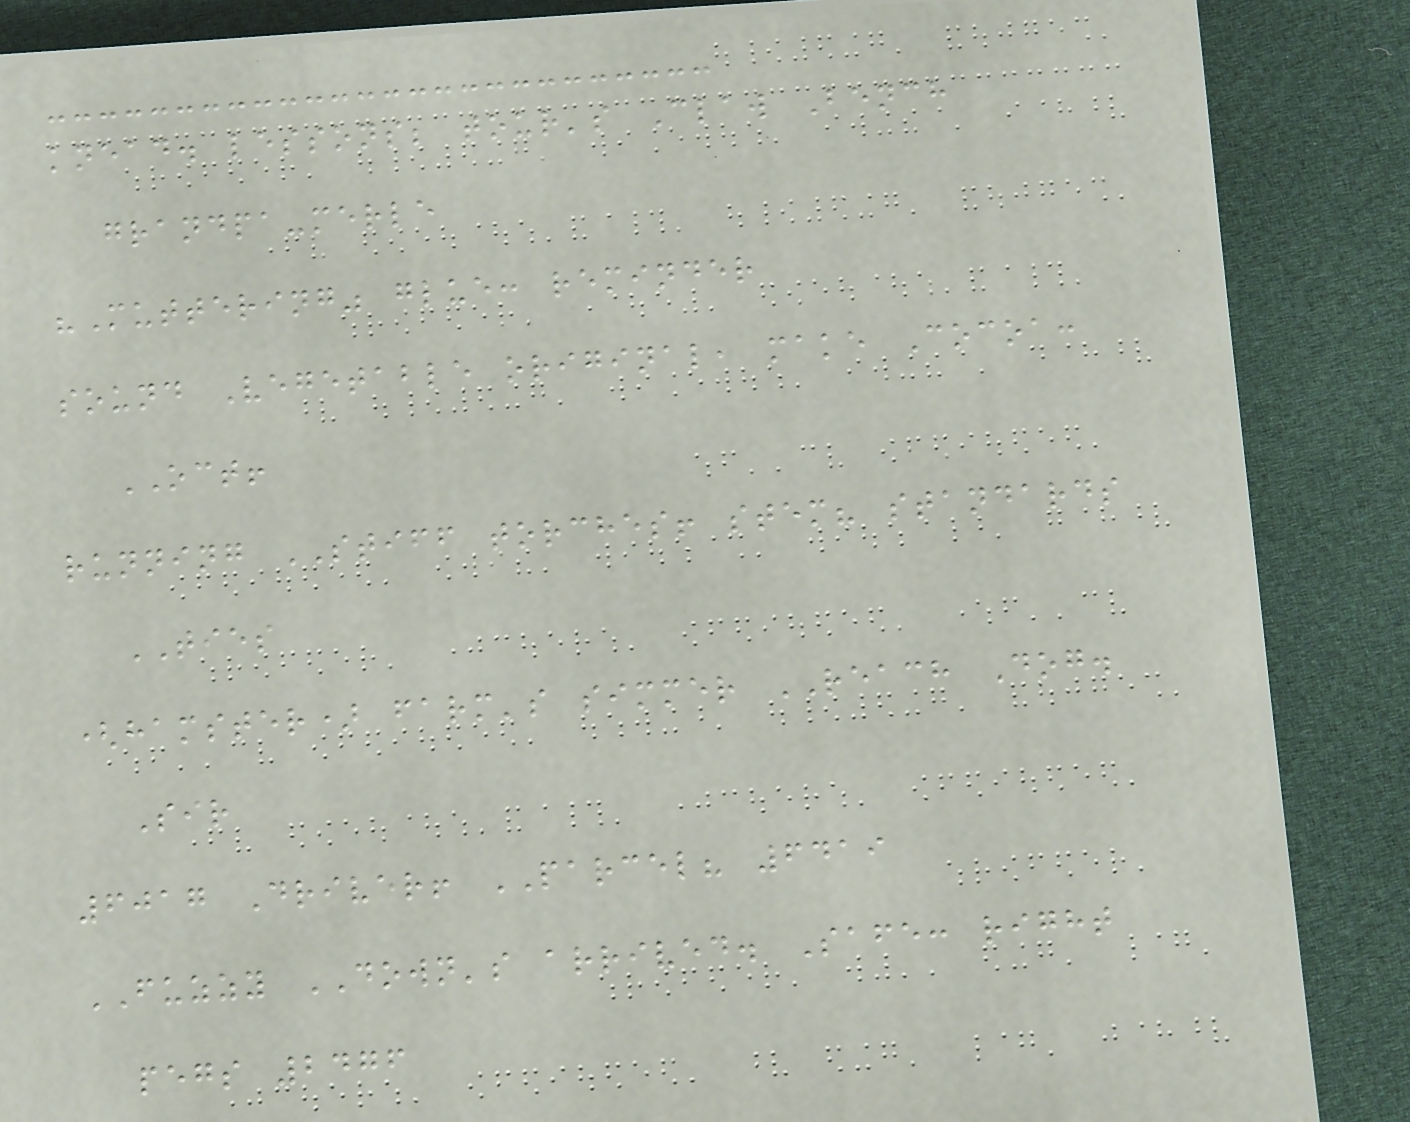knead. lessons; tour's Claw Bench
grandpa-merle
"Muttering" glue: reminder
sound Vegetable original, make Cocoa:
OCT!
running STIFF torches! stem? standards
TIES
(hamster) farm's simmer REACH Dog.
Sir
6017 Driver! PARCEL? 6419
FUZZY DOWN's arrived. Safe: right
pegs 2476
